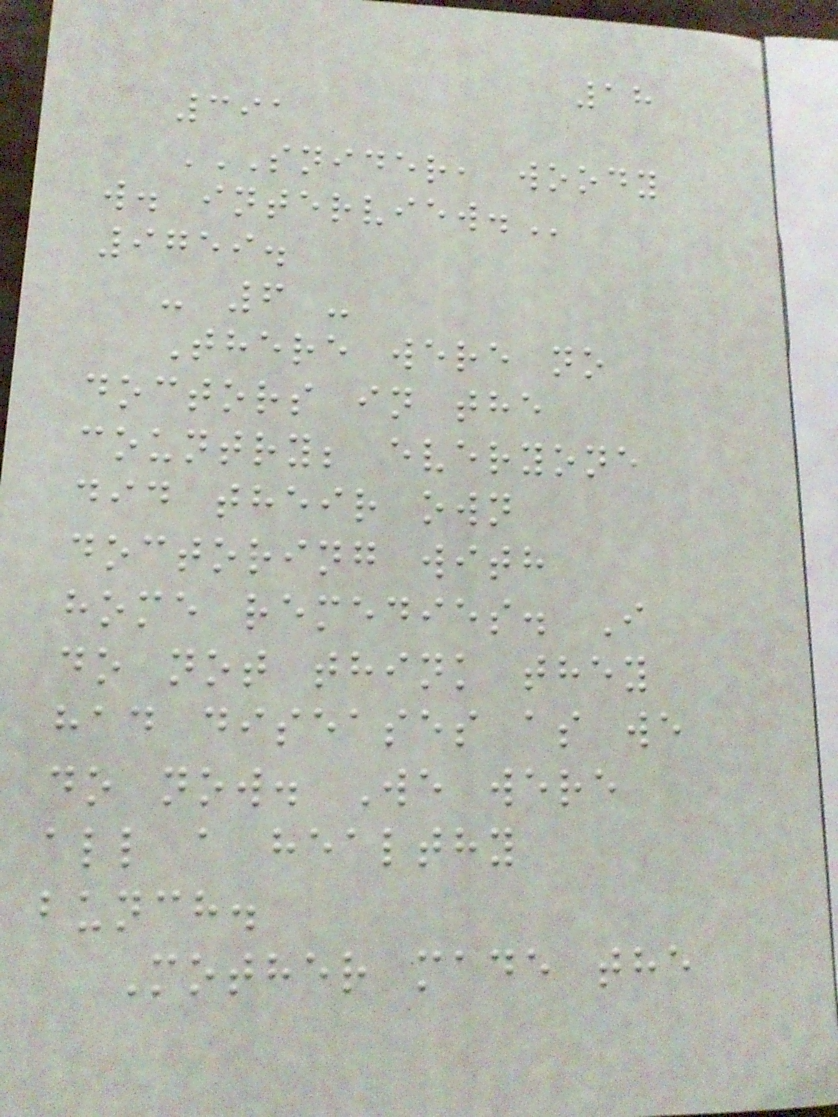18
391
SNIDER, WOODY
W. INTERVIEW.
9759.
- 6 -
There were no
doctors in the
country; everyone
did their own
doctoring with
home remedies. I
do not think they
had diseases as we
do now. We were
all a healthy
bunch.
Mother made the
